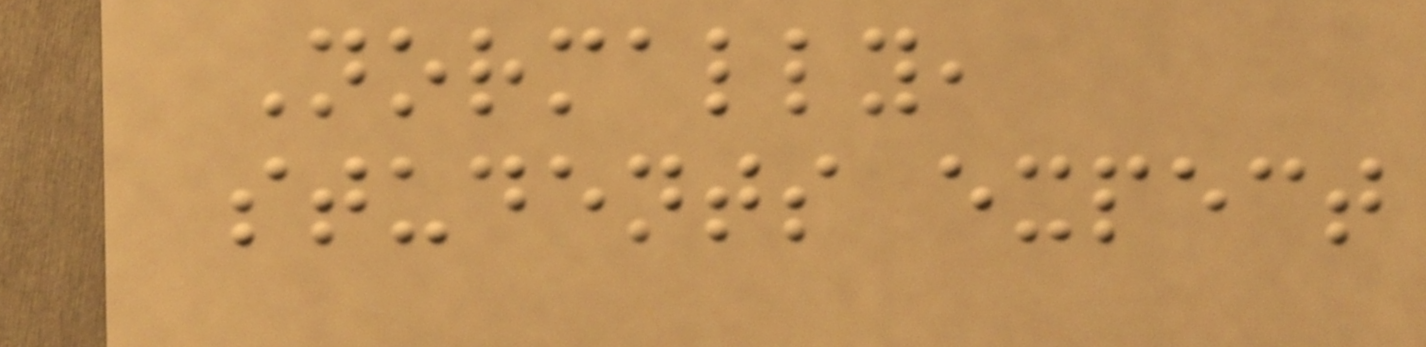Normally,
students expect
